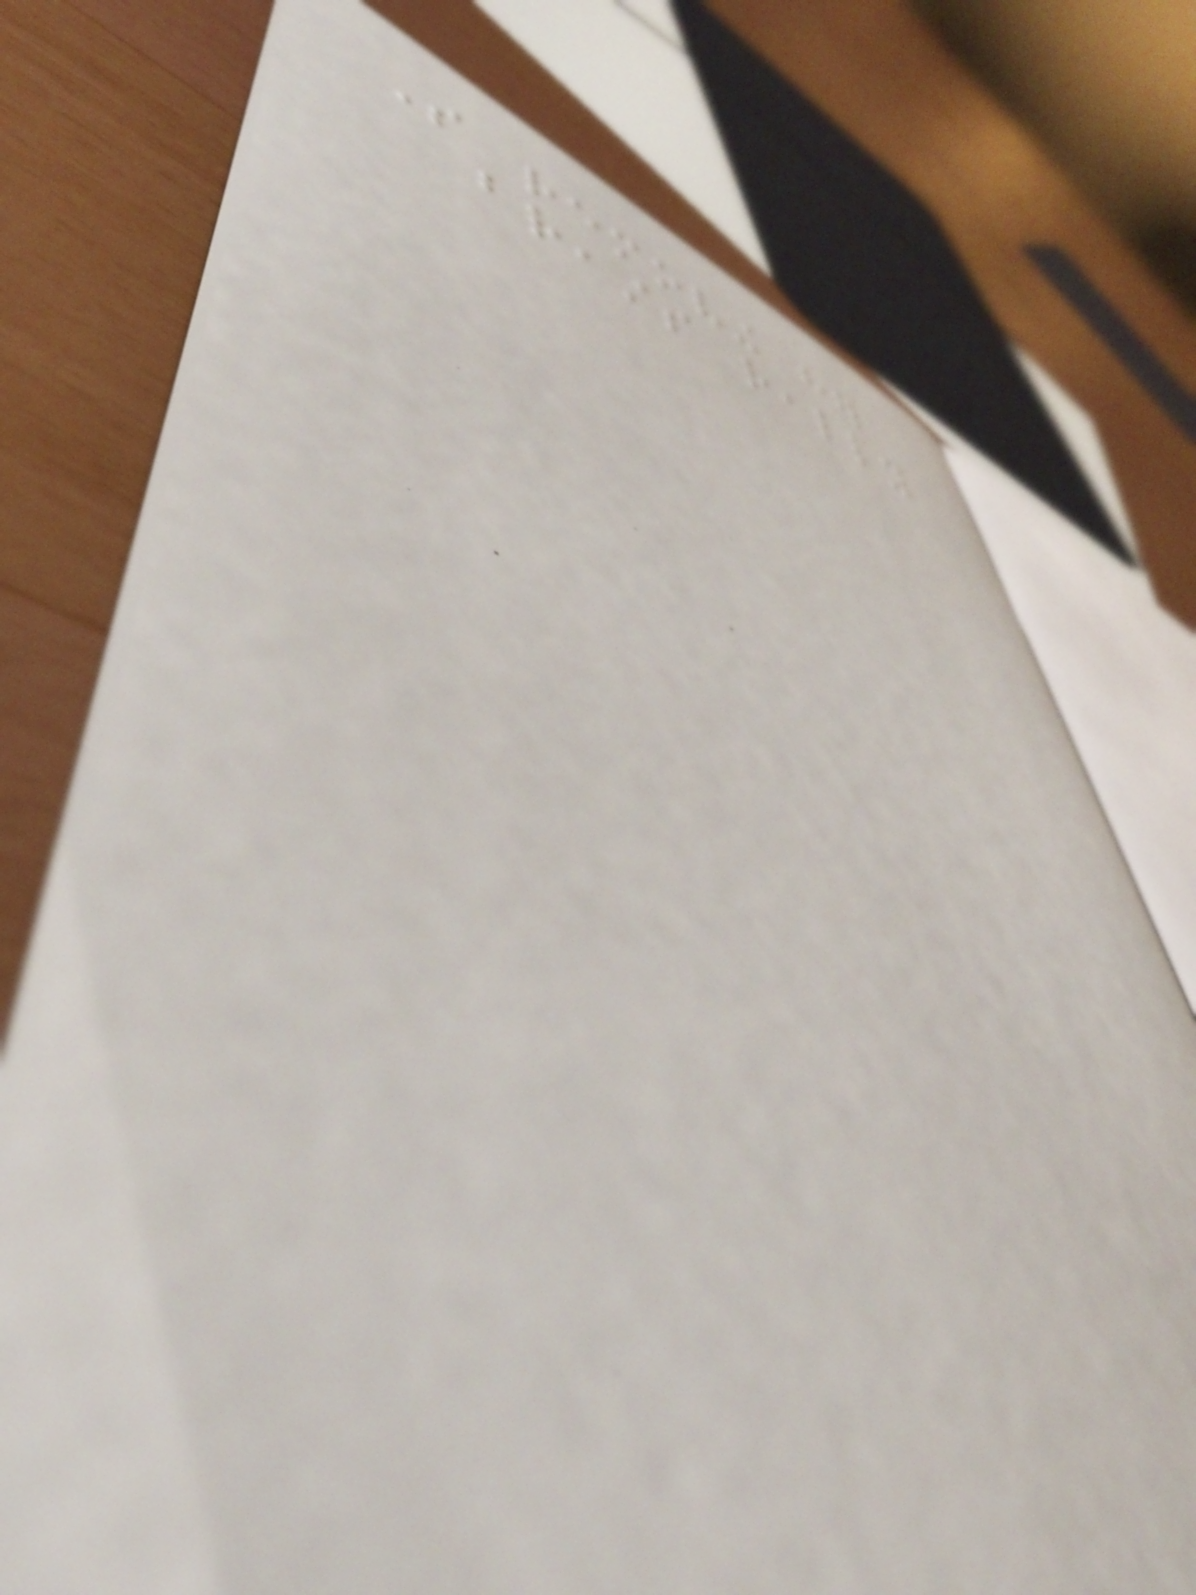So removing her
breasts really
